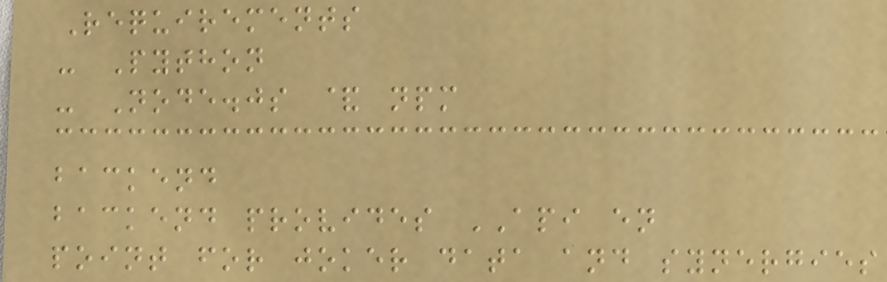Requirements
- Python
- Node.js & npm
backend
backend provides API en
point for joker data and synergies
